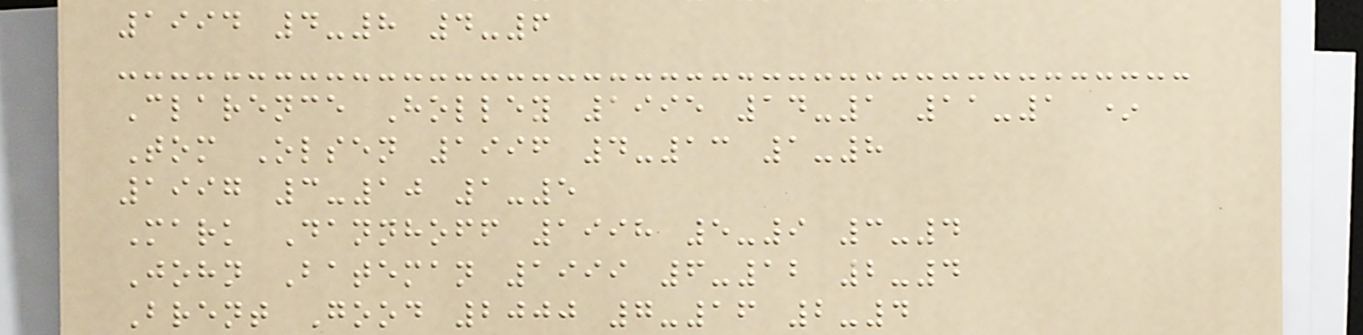1994 4-8 4-6
Clarence Holley 1995 14-1 11-1 *
Tom Olsen 1996 4-13 1-8
1997 3-10 1-5
Mark Dannhoff 1998 5-9 3-4
John Bateman 1999 6-12 2-4
Brent Good 2000 7-16 2-4
